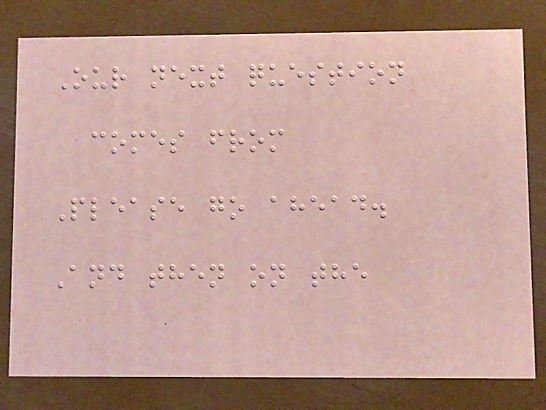Our next question
comes from
Please go ahead.
And then on the
